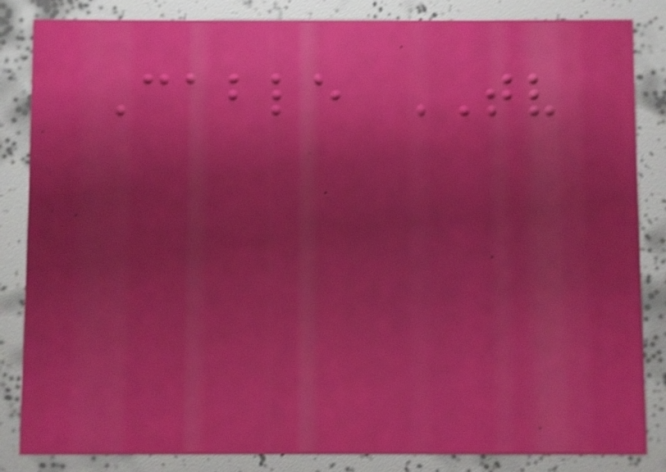Cable TV
